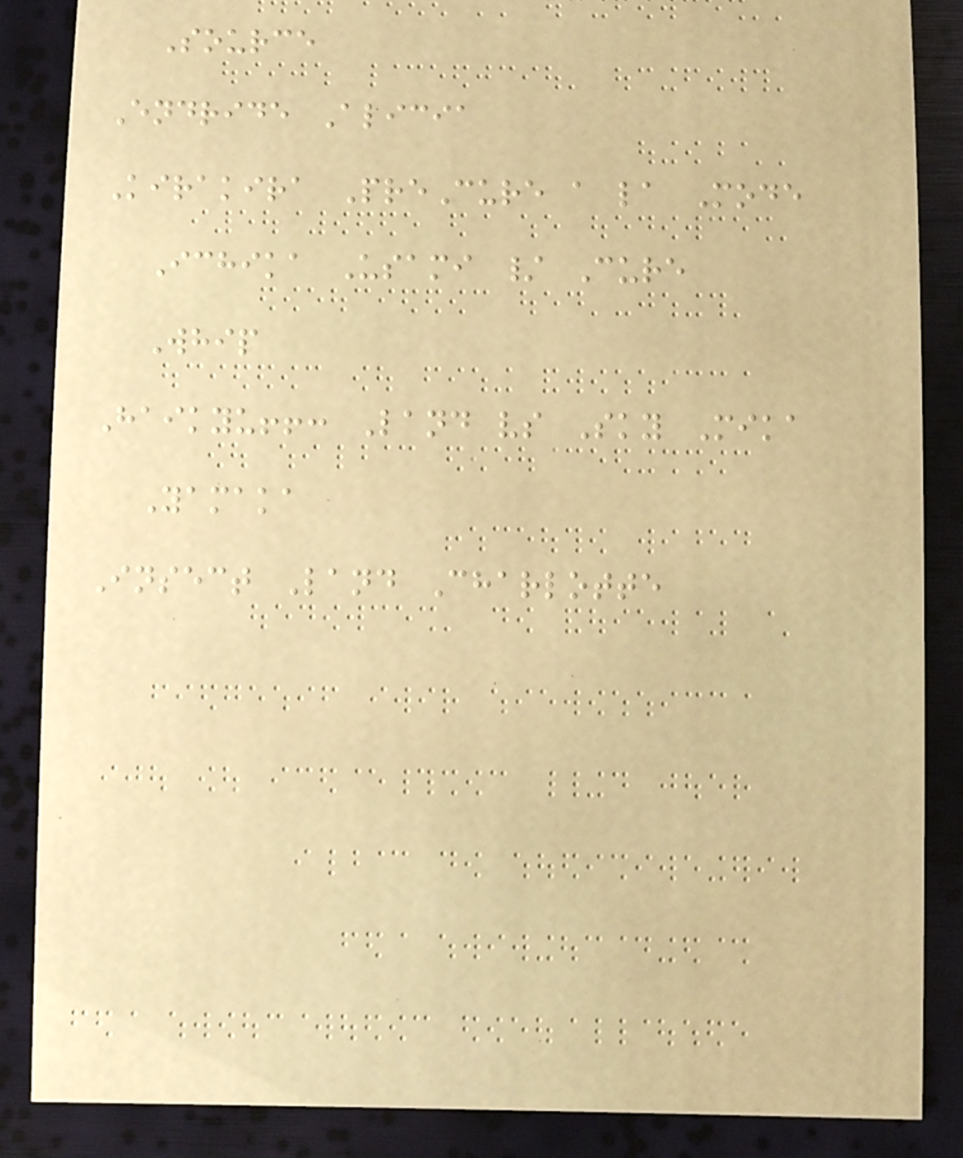Source
Endride Alicia
Kirakira PreCure a la Mode
Ichika Usami / Cure
Whip
Haikyu!!: Land vs Sky Mika
Yamaka
Insect Land Charlotte
